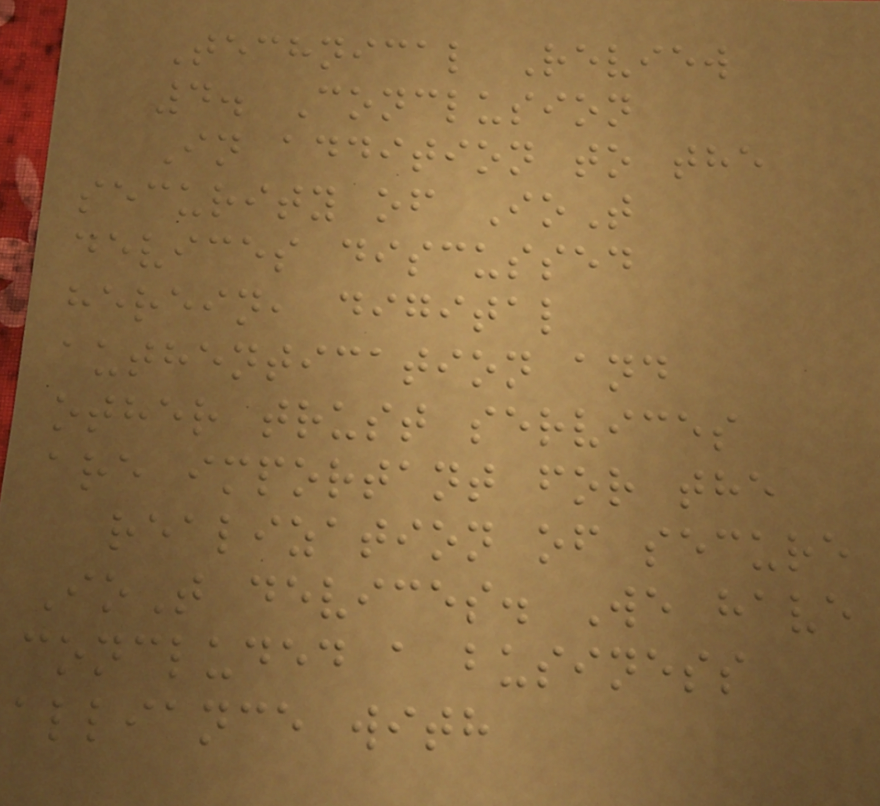Technical Review
4. Conclusion
In addition to the
security of IoT
devices discussed
herein, digital
authentication and
other trust services
are important for the
realization of secure
IoT devices. We have
concluded a business
alliance with
